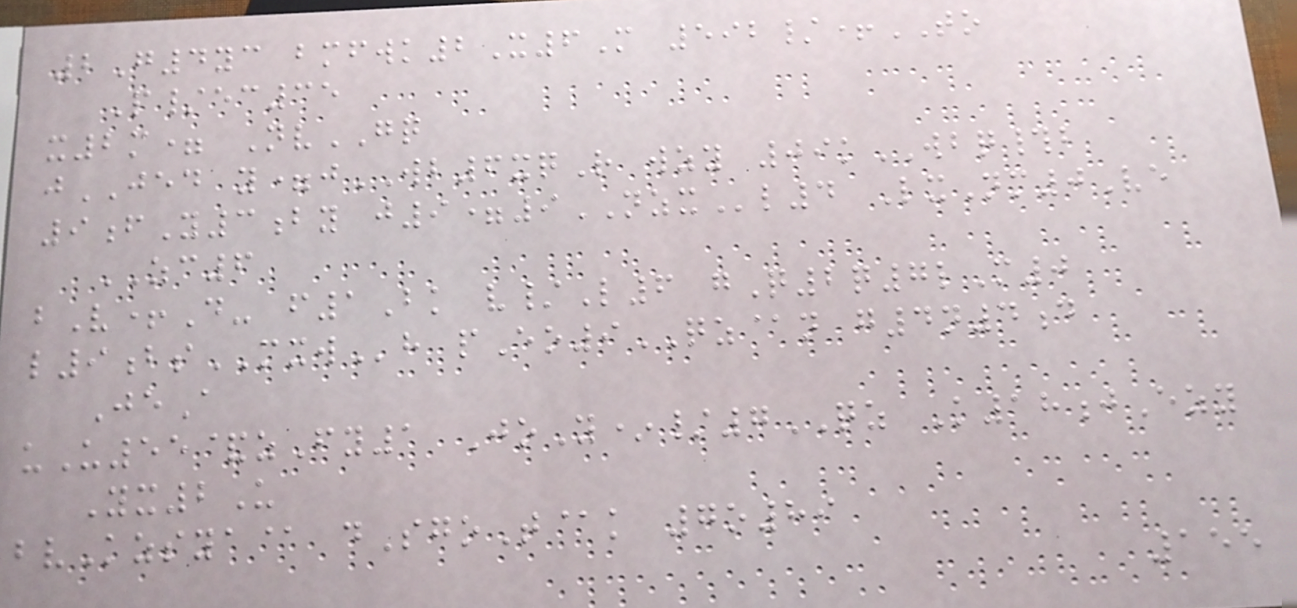2G4yc bmfwk2X6M 592/+TO
P/ec35
x2m= NvGQ
jJED y=jWB6xqR wzy 09kWBQ#b
9fY3by j9=9NZXl4 LxNm0Ve
ZC6
bV+D- f1Bk v/L6 gQ2q7lM0
l9bsMXWh pEo9QZ@n g4n4d
JeA
uU55&zFy1 JoY*/7QZ K18jEzy
Yx2U
bvKzsya@ dSgoT@k 7o89
155
